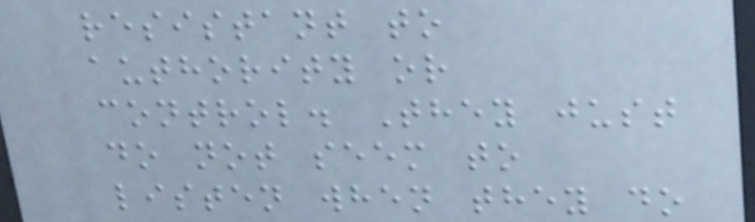resistant to
authority or
control. They just
do not seem to
listen when they do
